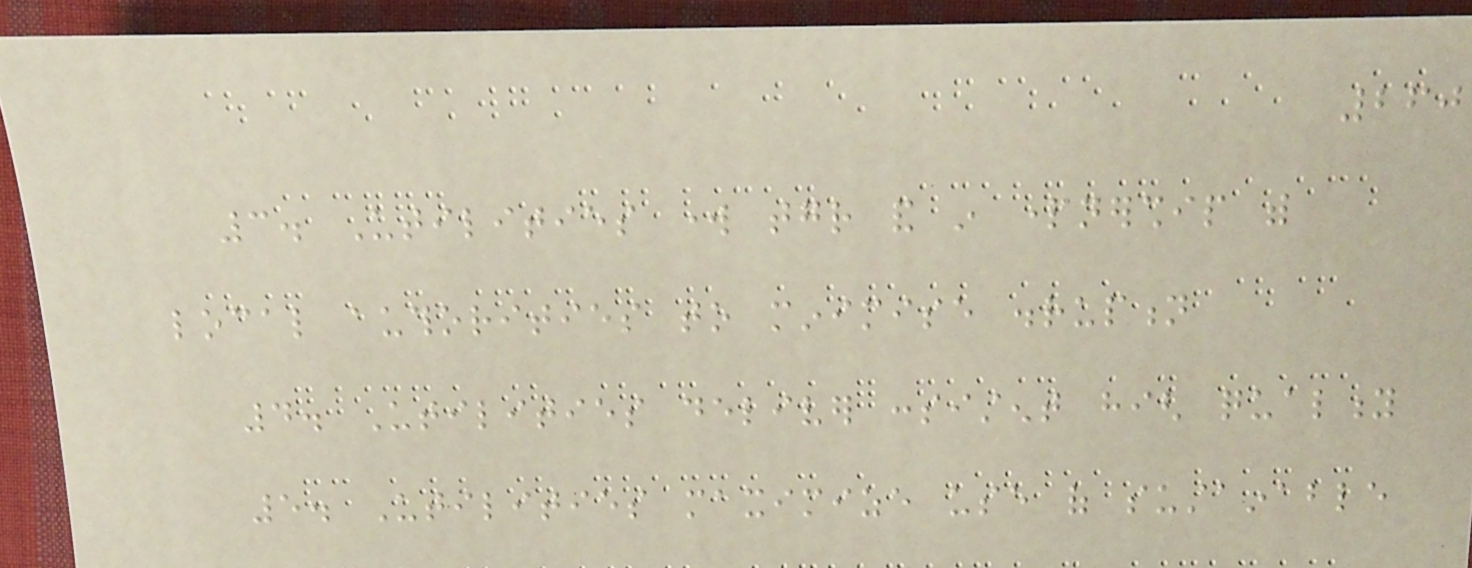260
3. Utilities work together and in partnership with
local authorities to minimise disruption
4. Utilities deliver consistent high quality
5. Utilities maximize use of sustainable
